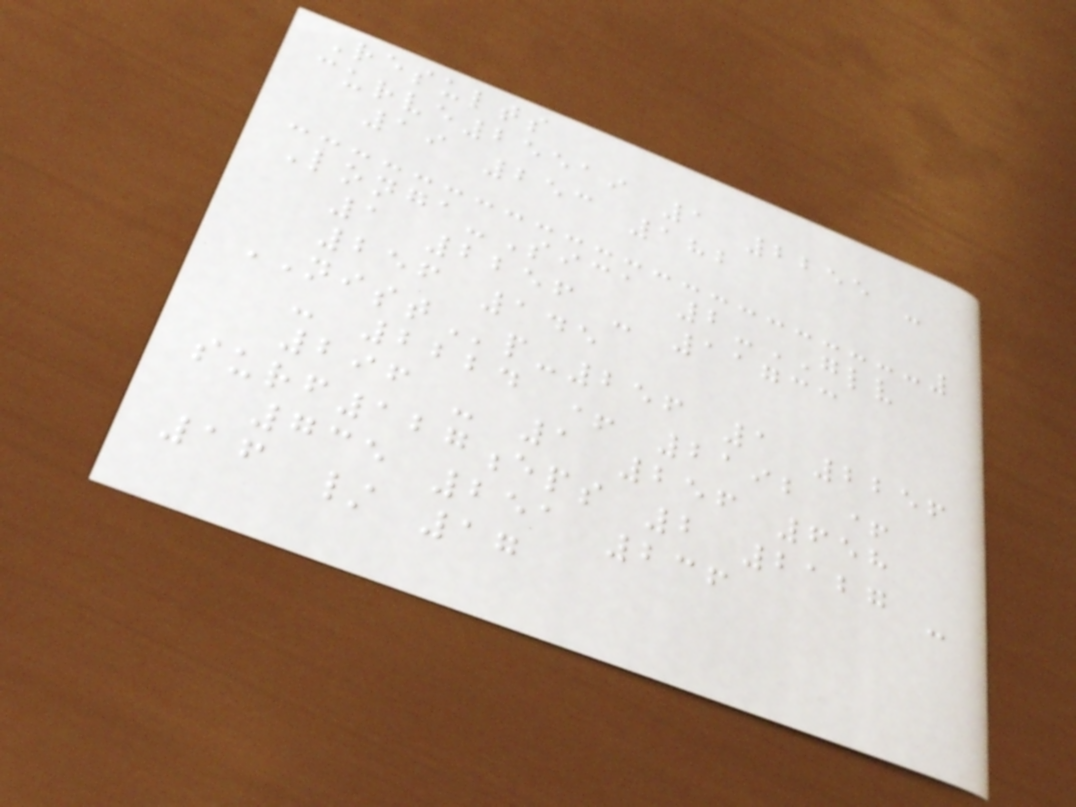Results
curve25519 1 2255 -
19 253 182
Longa-Sica 2-GLV
1 2256 - 11733
256 145
NISTp-256 1 2256
- 2224 + 2192 +
296 - 1 256 658
surf127eps 2 2127 -
735 251 236
16 / 17
